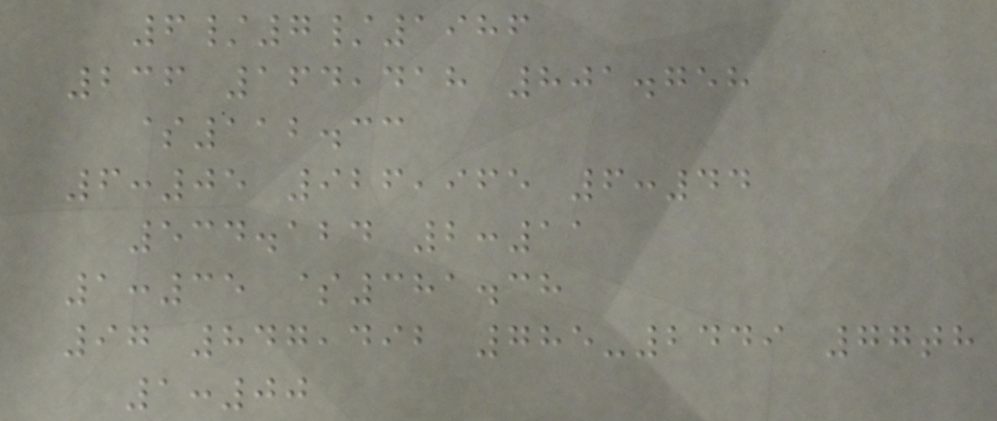6/7/1986
236 164,418 801.758
$112.33
6:05 926,965 6:44
534.124 2:11
1:35 $381.38
97 847,492 785-2449 77th
1:00
